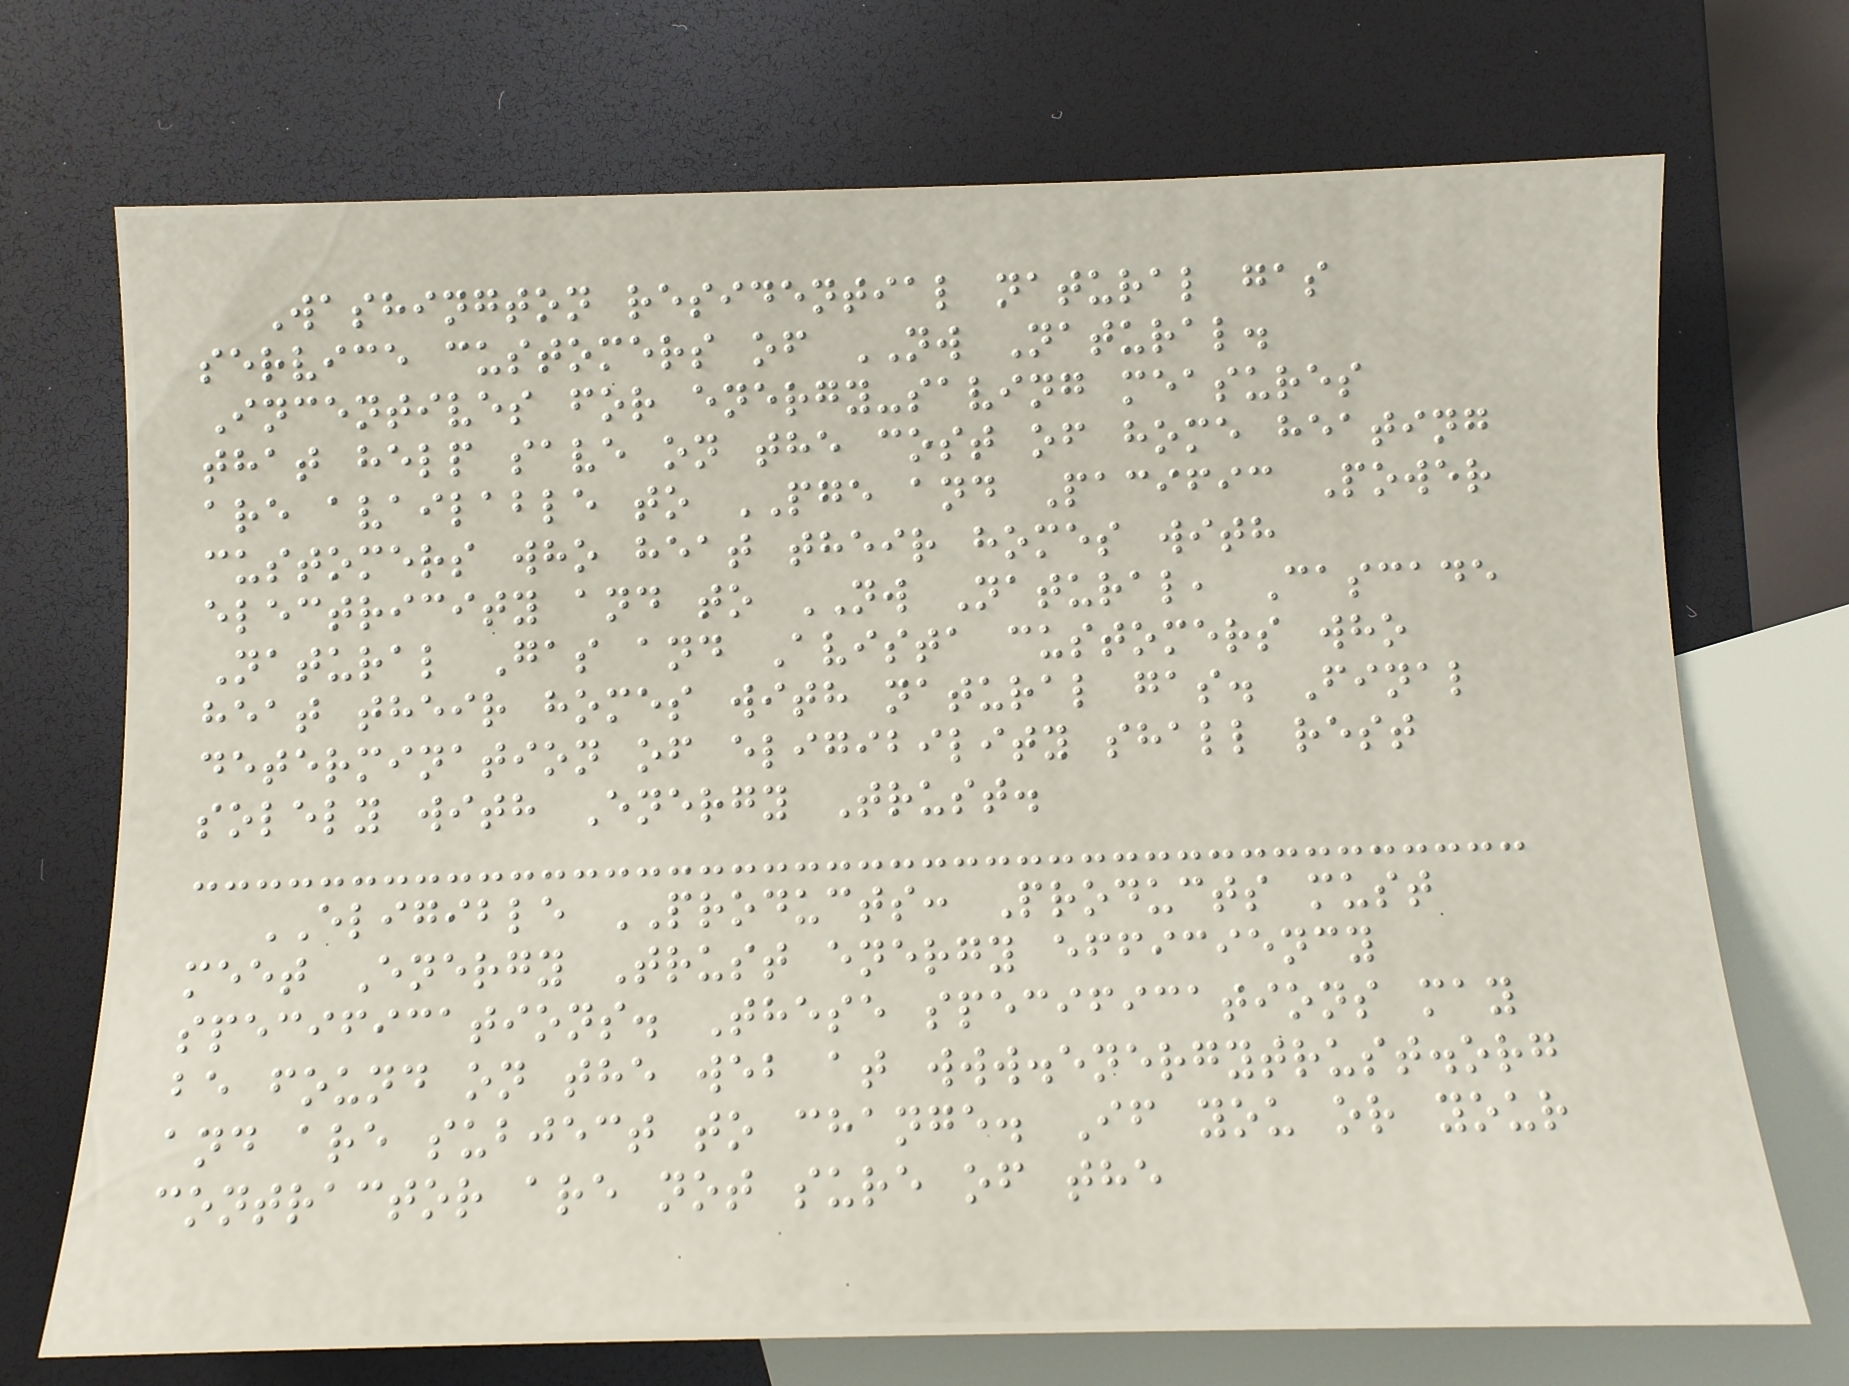Washington residential natural gas
service customers of NW Natural.
Incentives for energy-saving measures
that help save on the cost of home heating
are available to PGE and Pacific Power
customers who heat their homes with
electricity and to NW Natural, Cascade
Natural Gas and Avista customers who
heat their homes with natural gas. Final
determination of eligibility shall rest
solely with Energy Trust.
ELIGIBLE PRODUCTS: Products must
meet Energy Trust energy efficiency
specifications. These specifications may
be found on the web at www.energytrust.org
and are subject to change. If you or your
contractor are not sure of the
